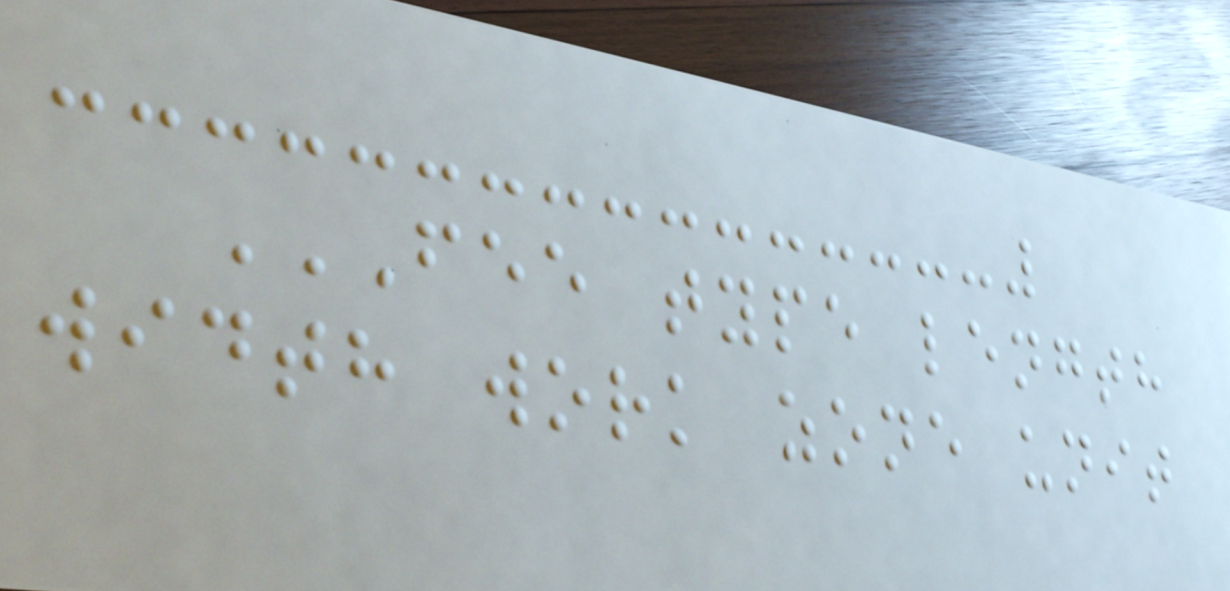FEE TYPE LENGTH
WIDTH WORK ZONE UNIT
